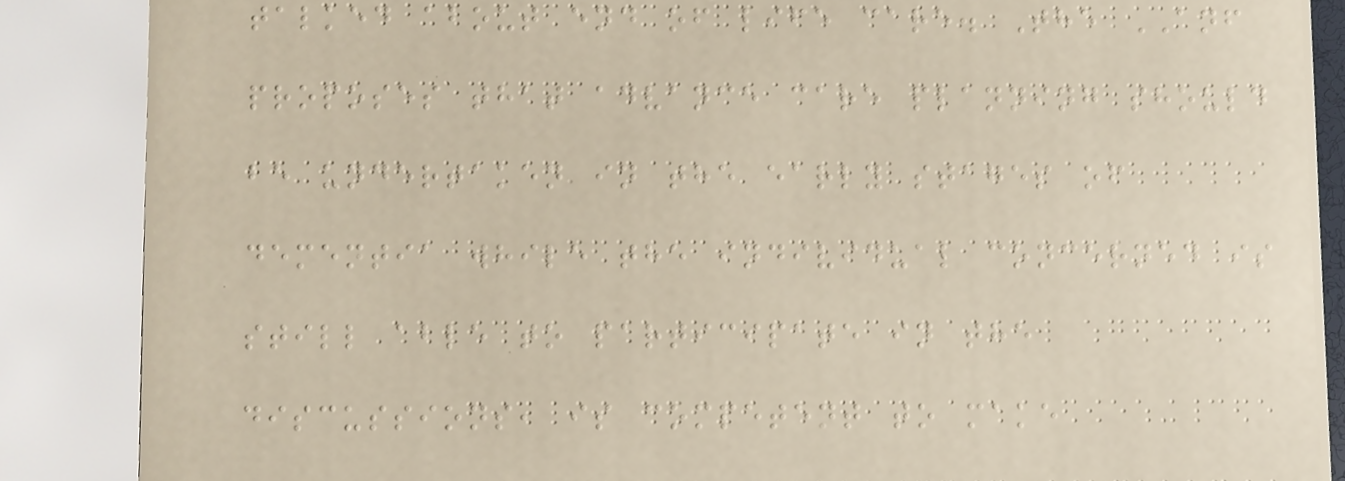talked about end of life care. The ANF
proposes that advance care planning should
be undertaken in the early stages of
dementia while the individual concerned is
still able to participate in the
discussions, is competent to make
